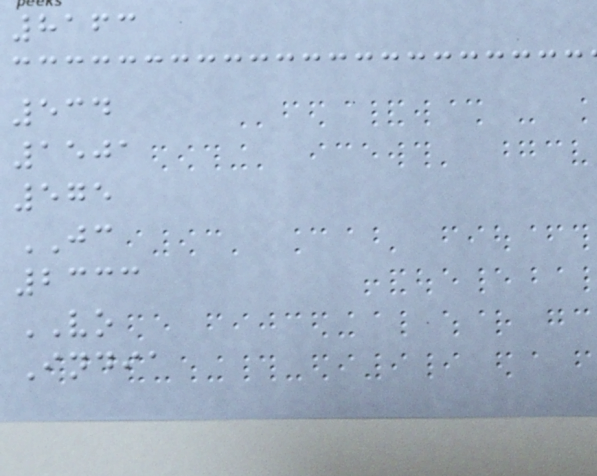8163
534
1501
575
JC
2333
VO
India
